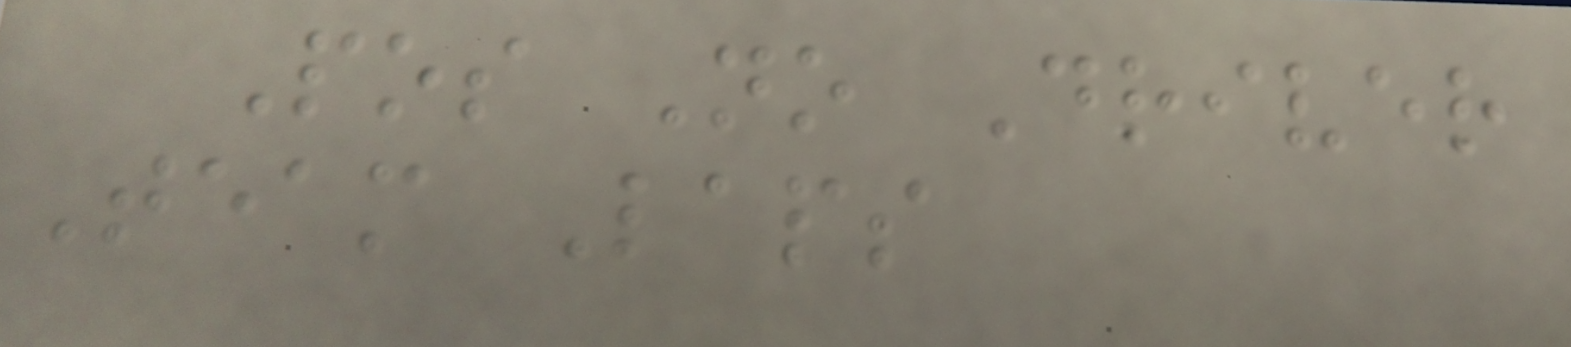Pos No Driver
Team Laps
